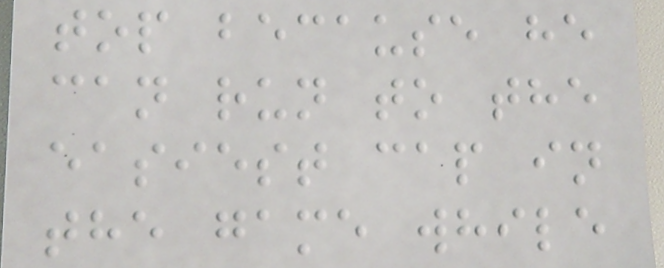top because he
can run to the
easiest cap in
the game while
